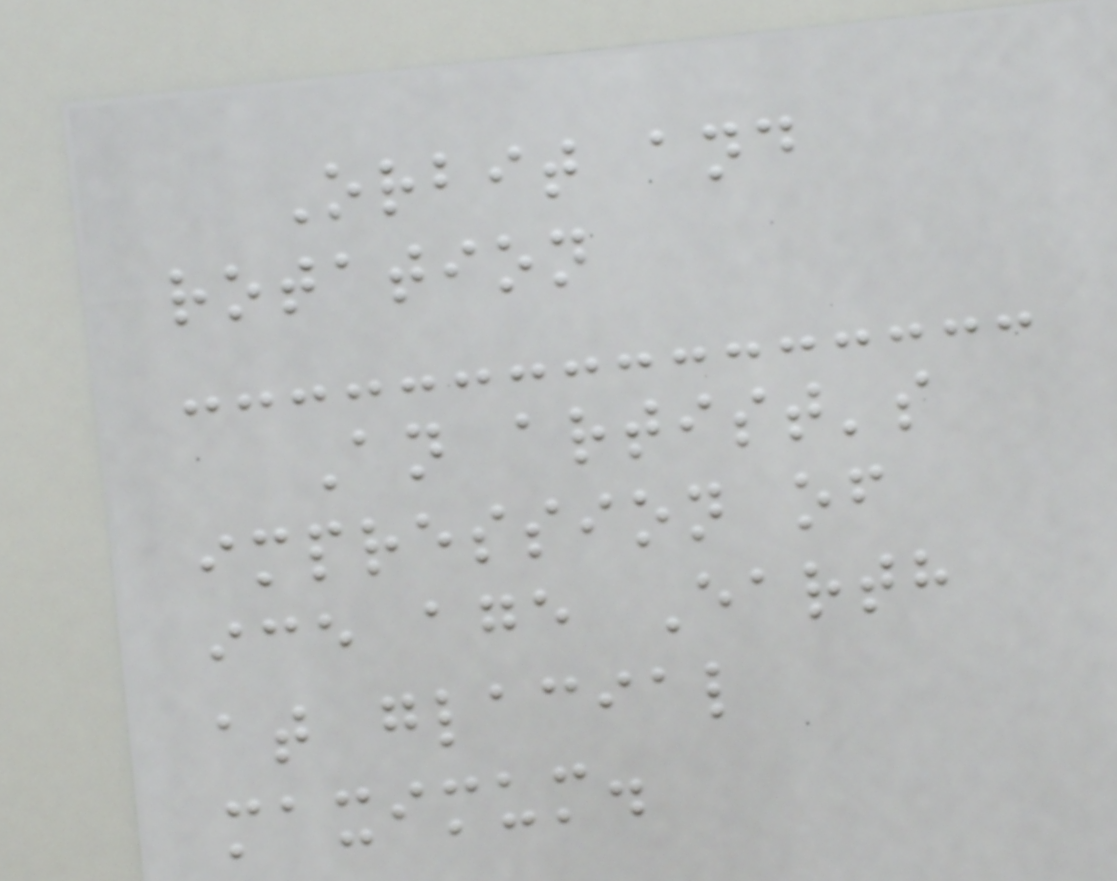Orbit and
rotation
An artist's
impression of
ice age Earth
at glacial
maximum.
